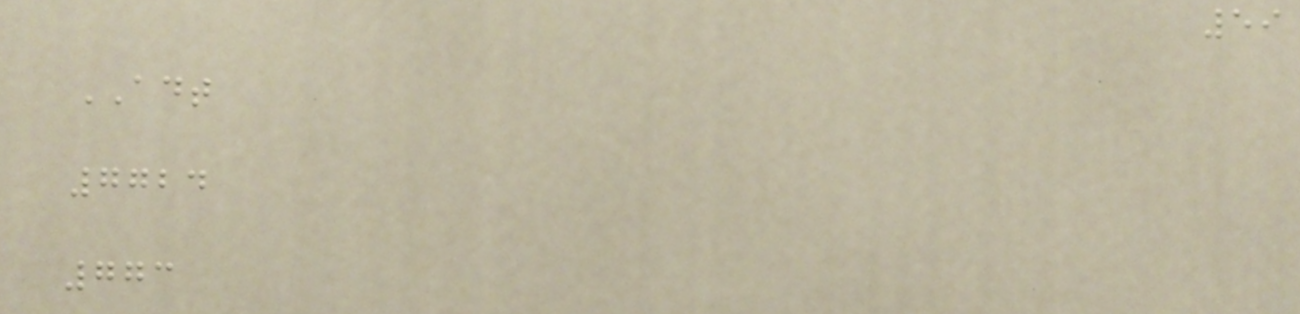59
ADT
7724
773
